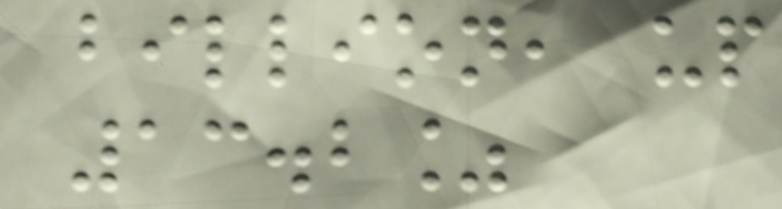billion, up
13.2%
